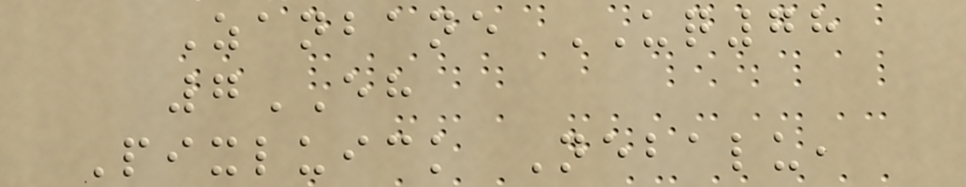Zanbane UQ78
7EH
Pixluick Nebalu,
